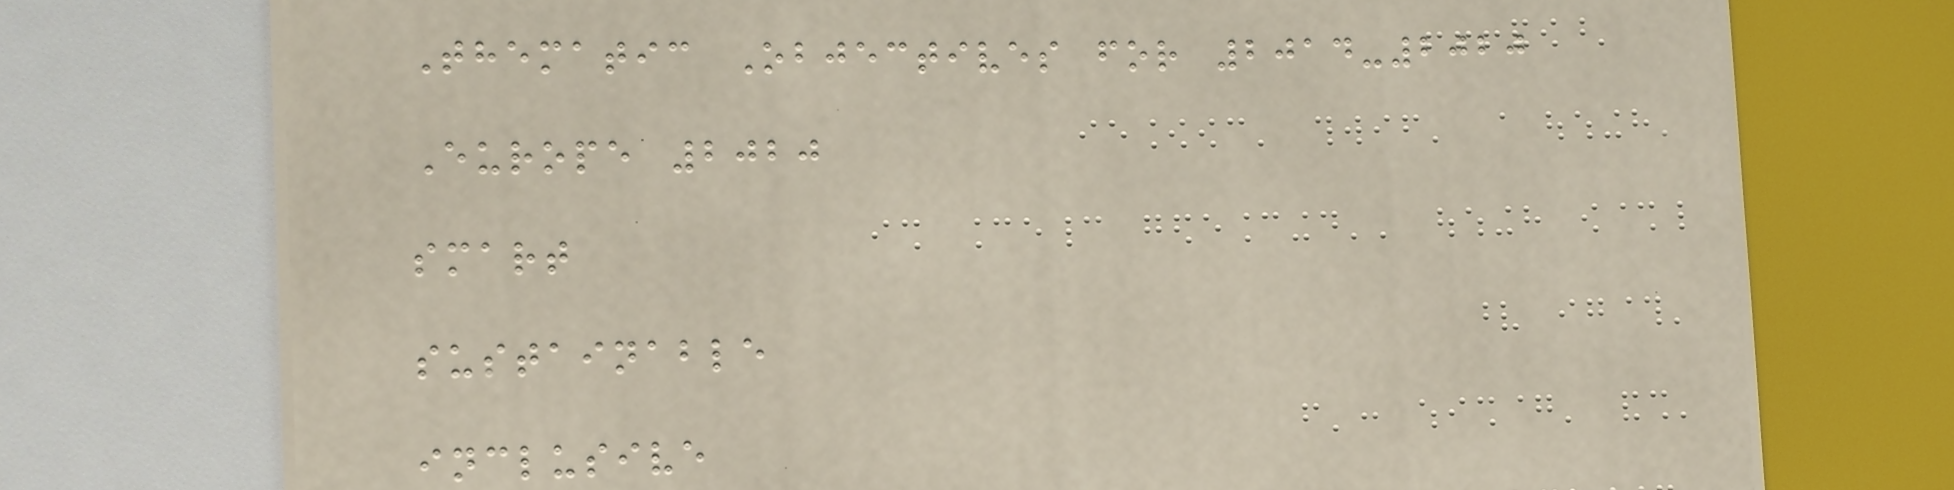Thematic Objectives for 2014-2020
Europe 2020
smart
sustainable
inclusive
